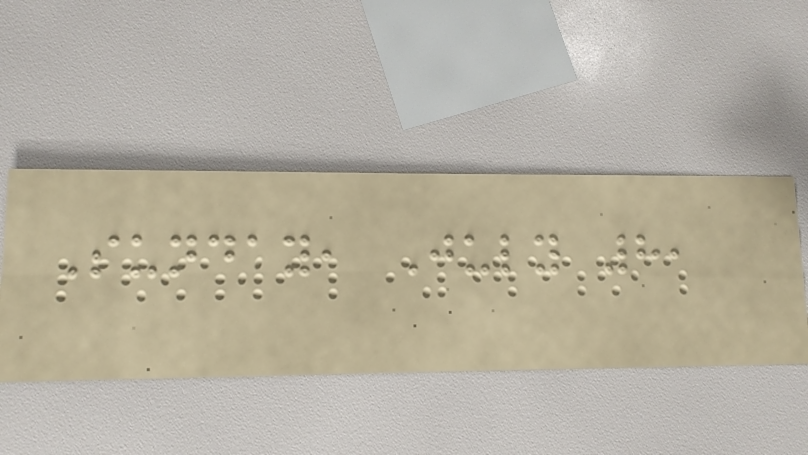Sunday, July 8,
